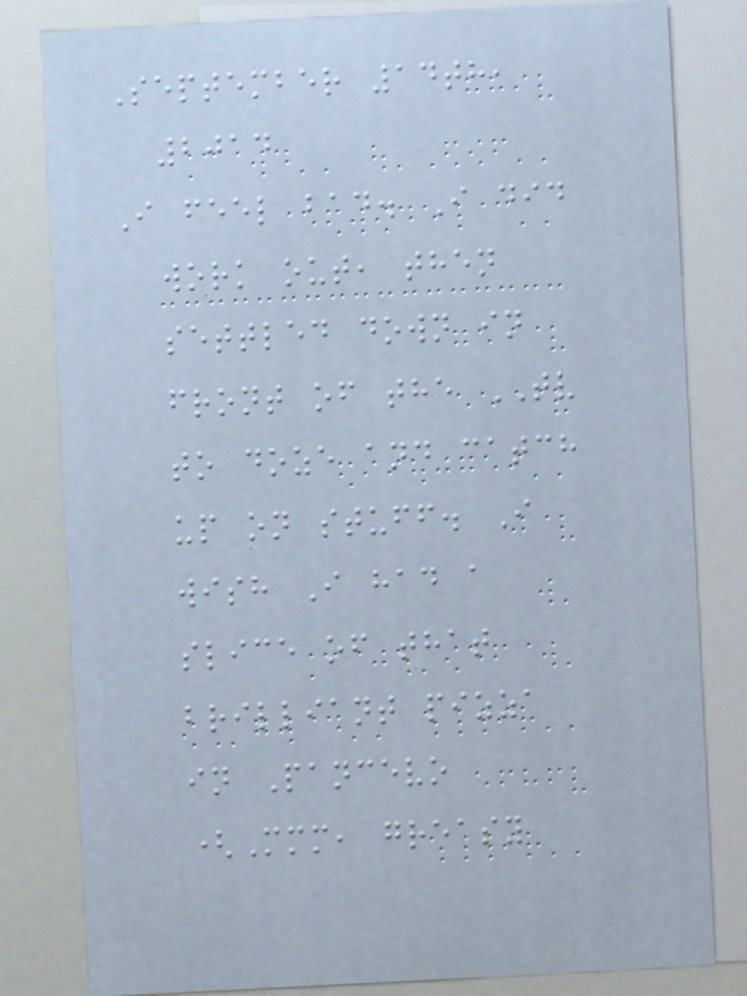September 14th,
2014
I feel bad. I did
work out, then
settled down in
front of the TV
to doze and catch
up on stuff. I
wish I had a
slice of that
brilliant pizza
in Pancevo
(Mmm, greasy
